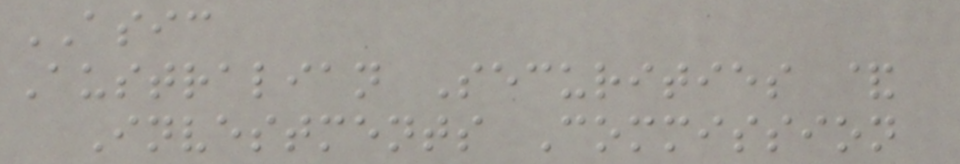ASIC
Australian Securities &
Investments Commission
